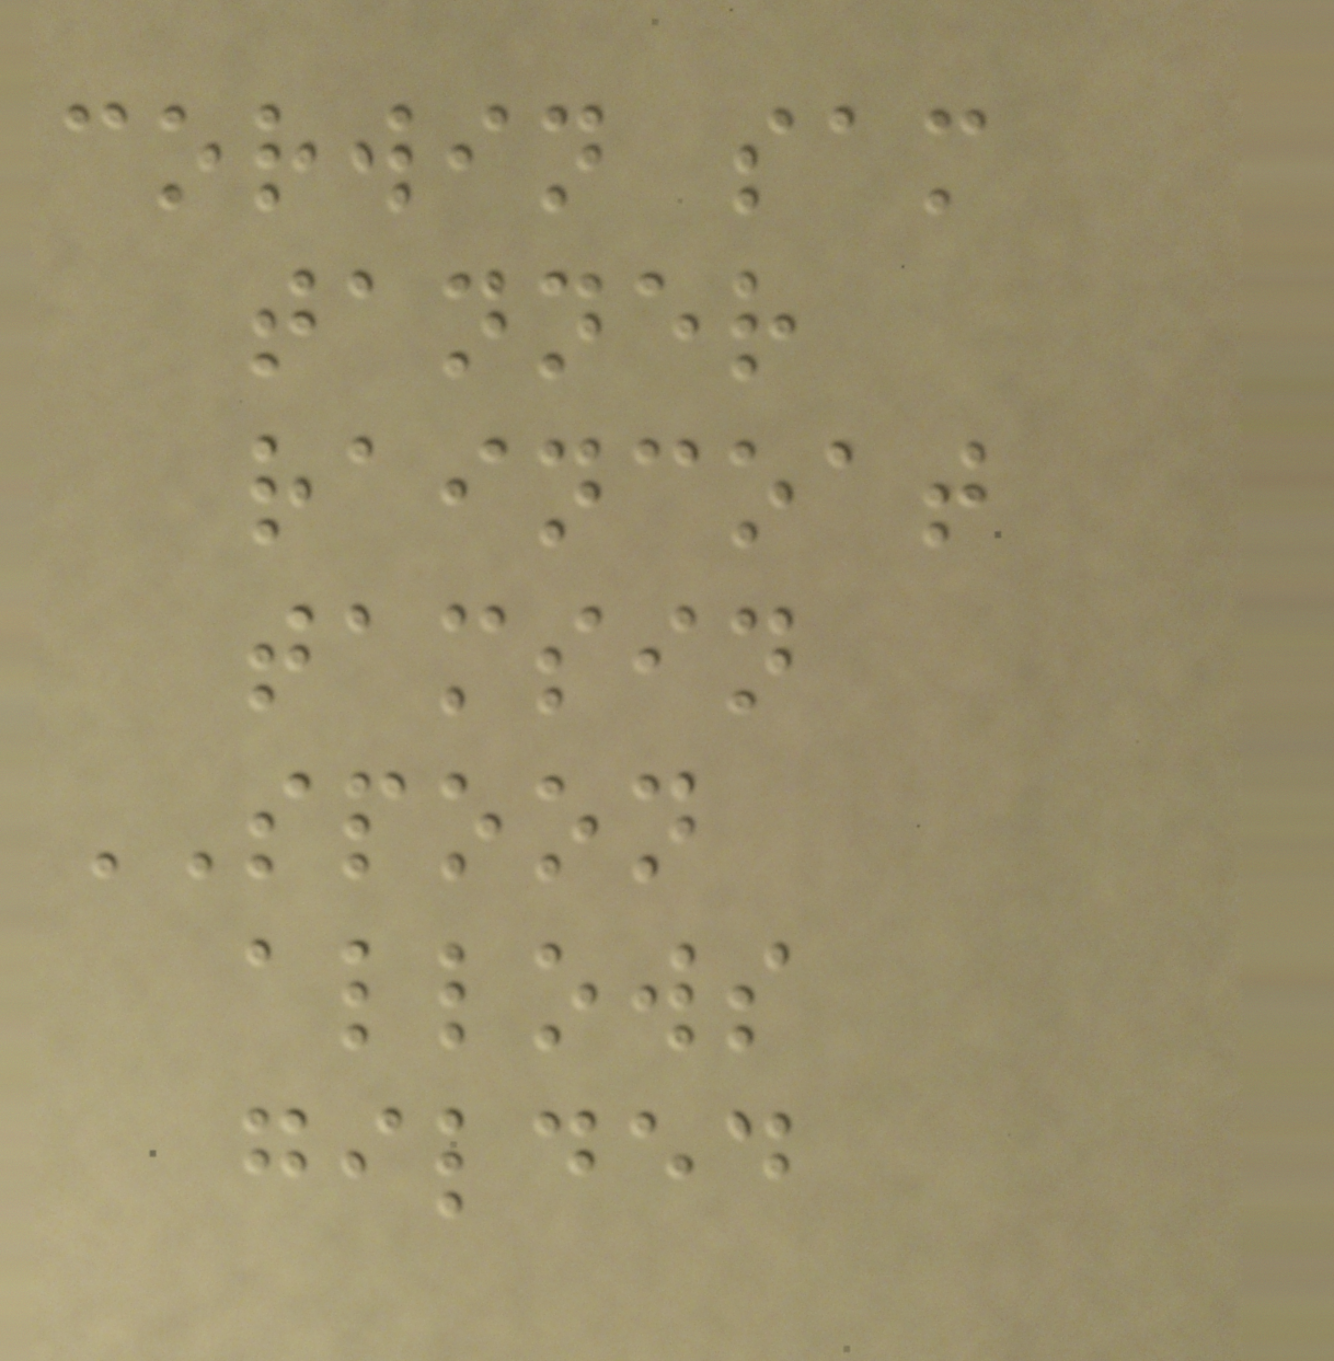corwin sam
tanner
raincoat
tamsin
SPOON
allows
gilded
